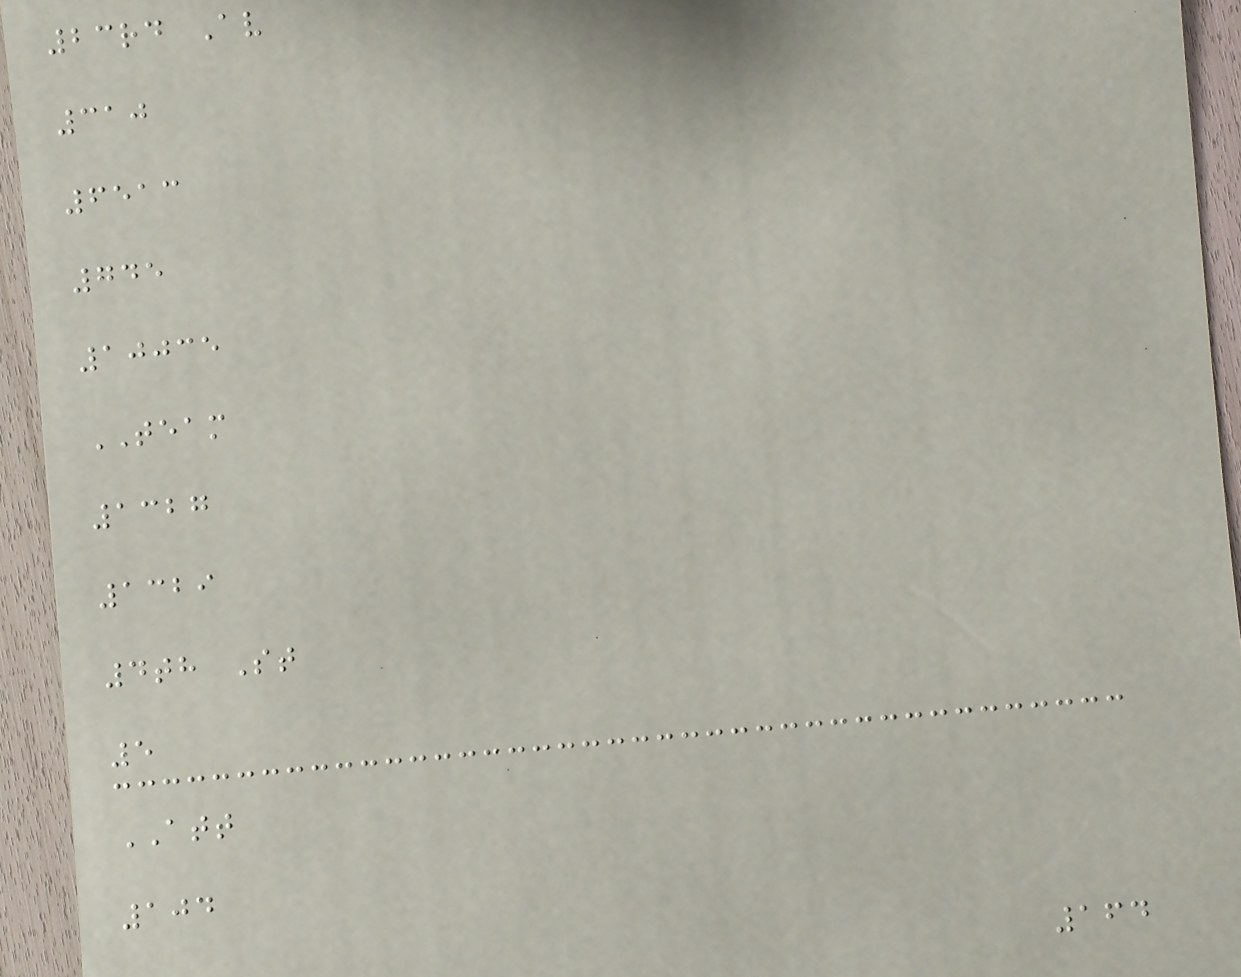23rd Av
310
6513
745
10035
TEAM
1327
1329
4th St
5
ATT
104
164
